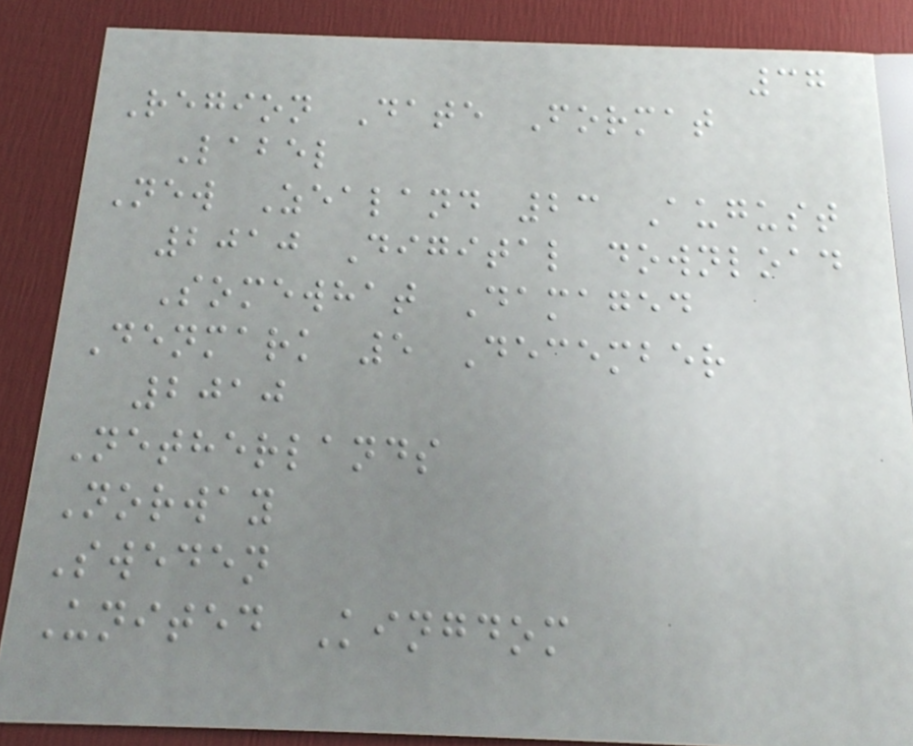37
Region Date Format
Label
New Zealand 23 August
2010 Digital download
Somewhat Damaged
Denmark 5 December
2010
Netherlands
Norway
Sweden
United Kingdom
